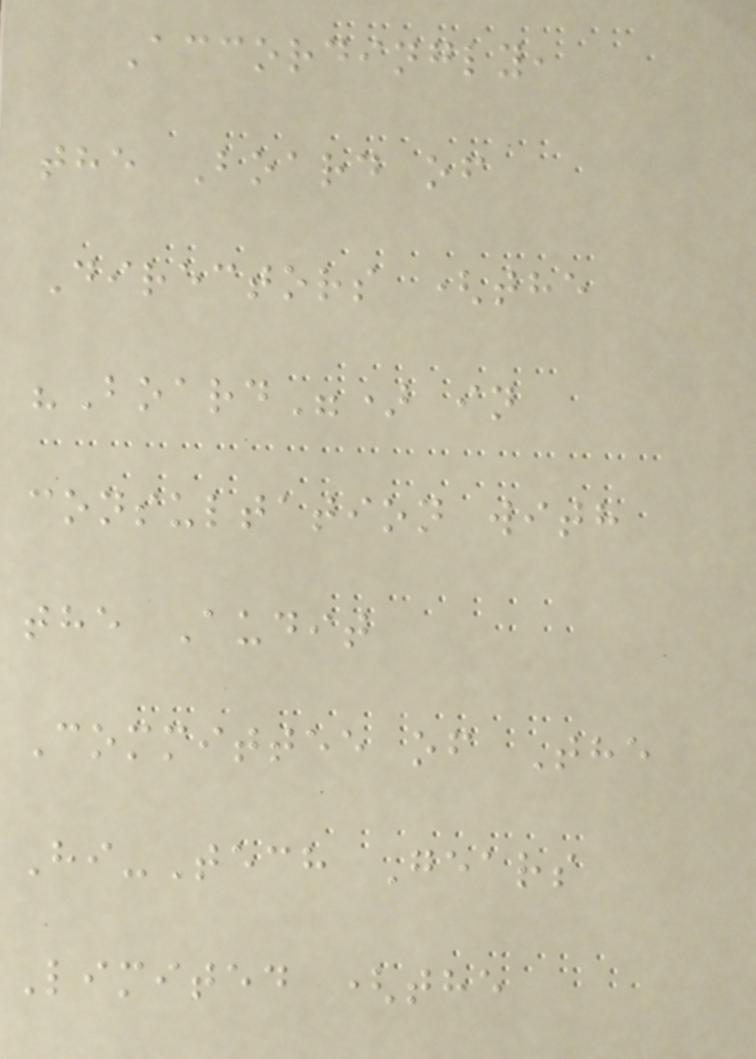Accordingly,
the Board of
Directors (the
"Board") in
consultation with
the Audit
Committee of The
Hi-Tech Gears
Limited (the
